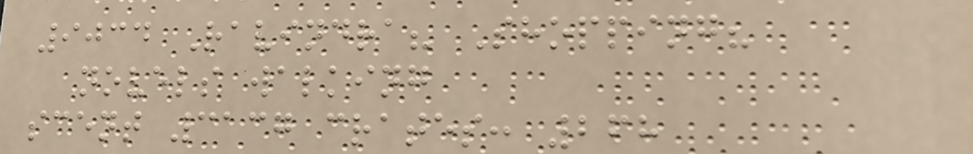9034 Ravindra? Shopping?
novels walking
scent 3137 crates: 268
